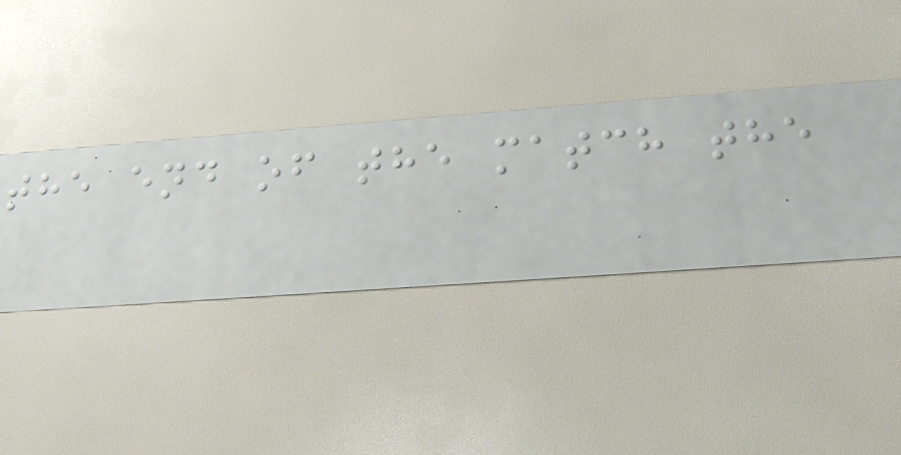the end of the match the
